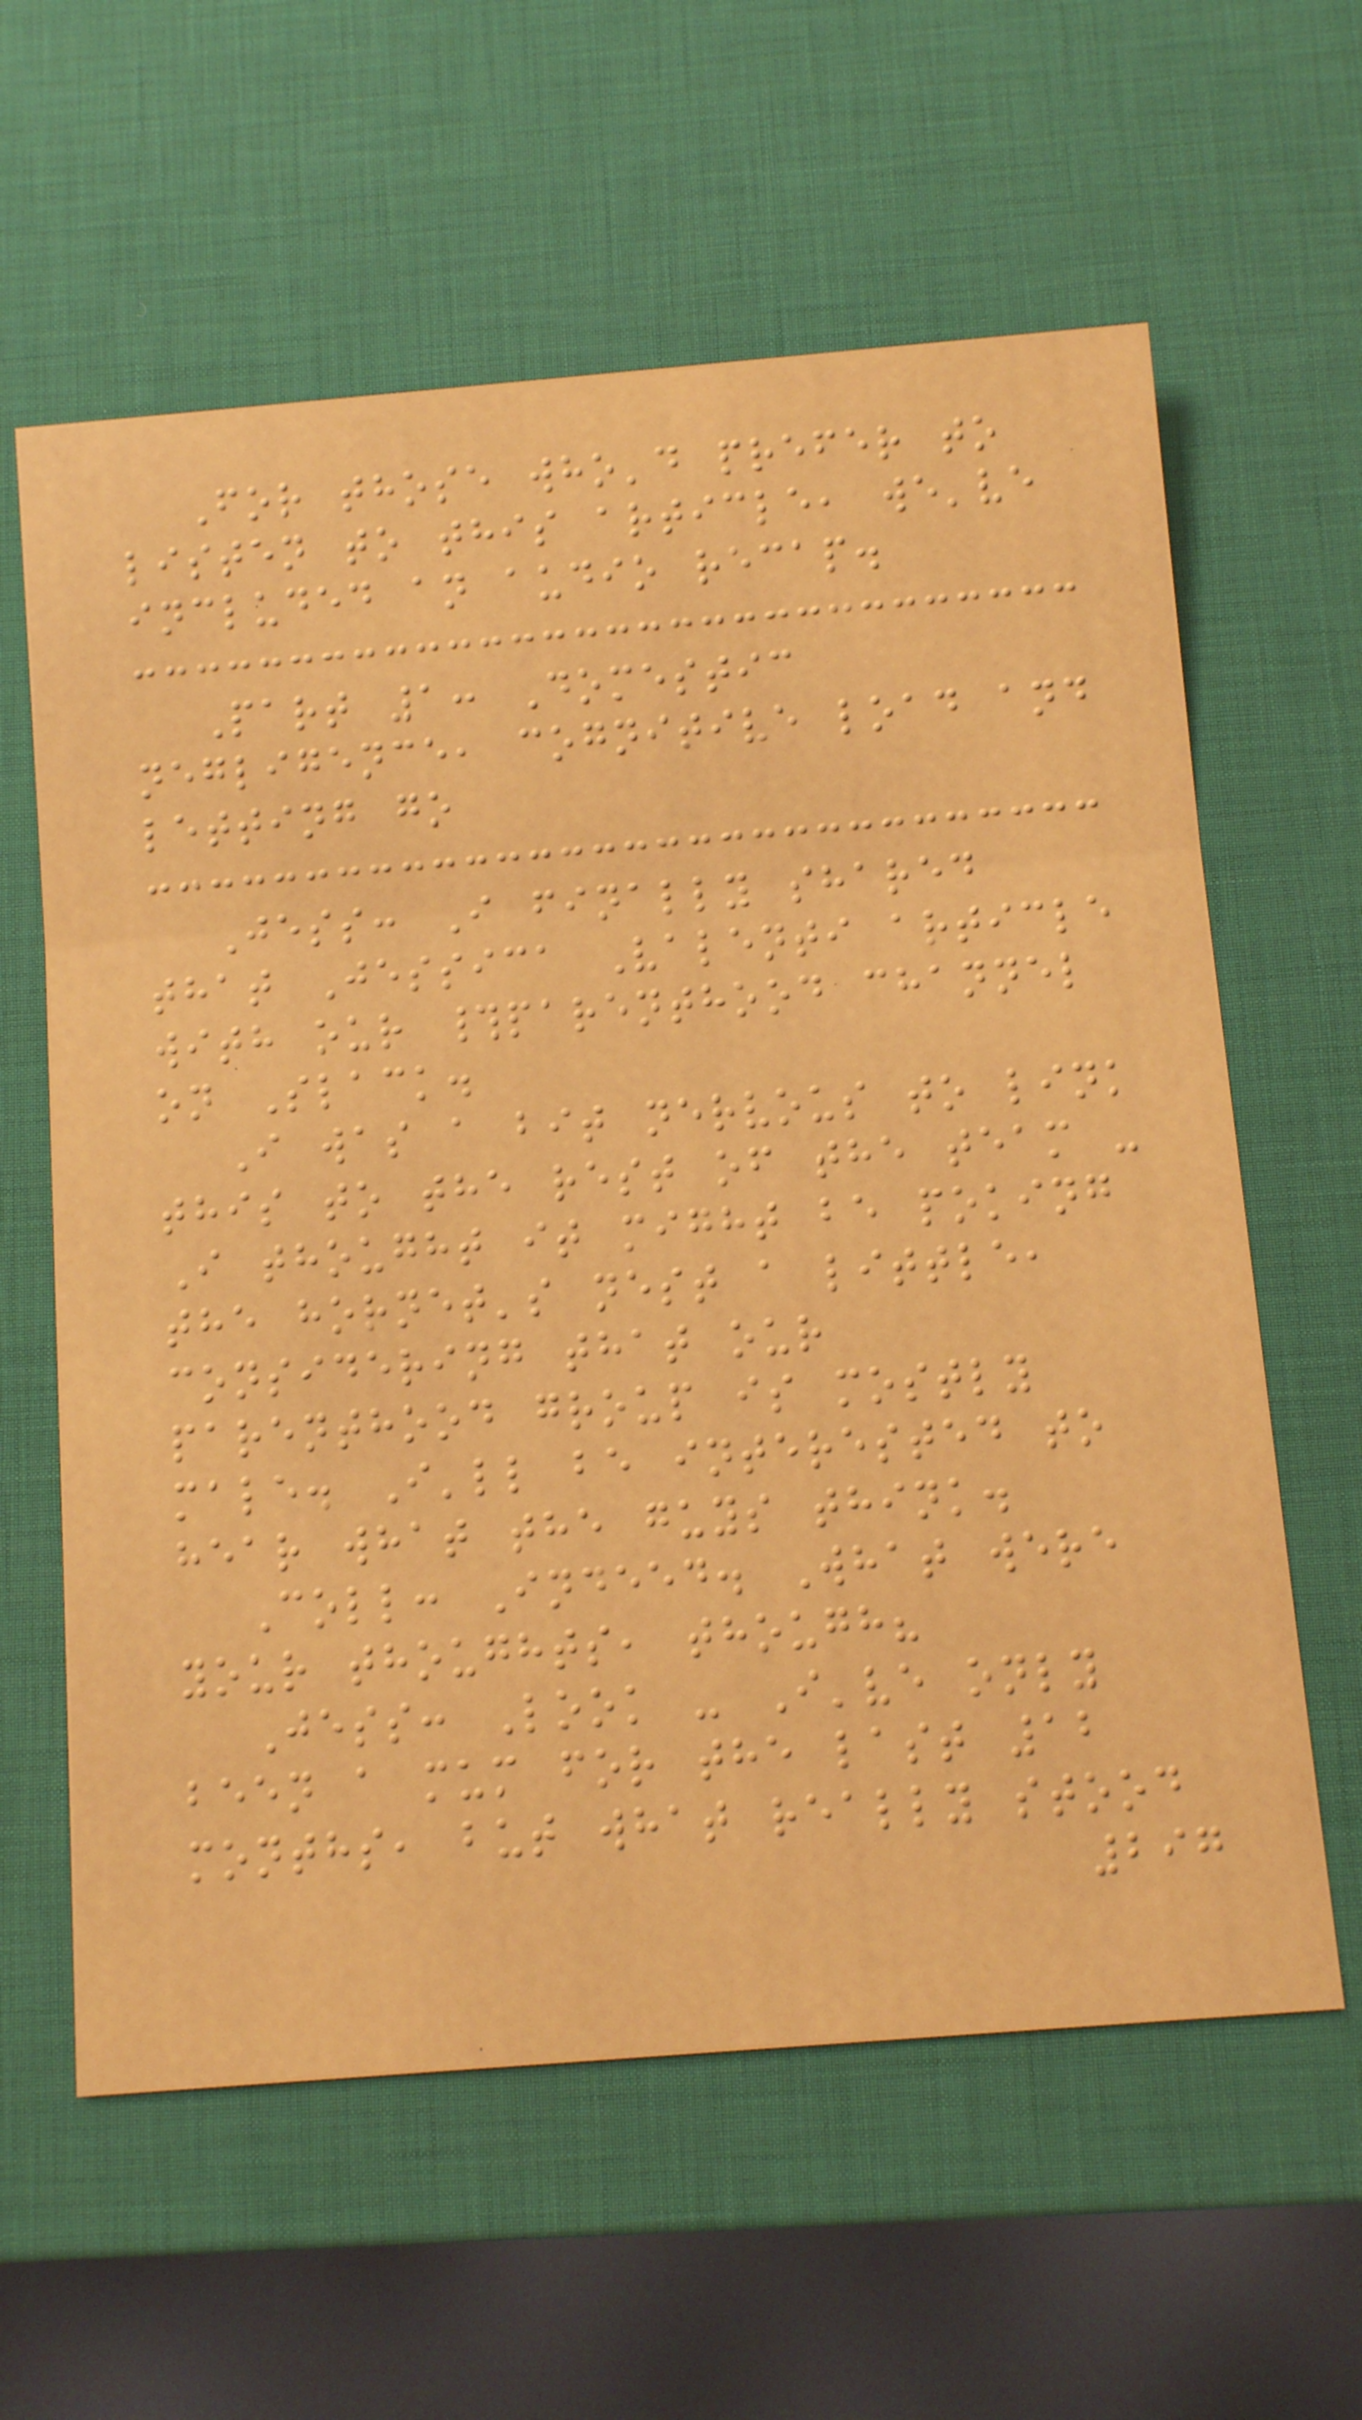For those who'd prefer to
listen to this article, we've
included an audio recap.
Part 1: Domestic
negligence, cognitive load and
letting go
Jess: I finally shared
that Jessica Valenti article
with our #parenthood channel
on Slack.
I was a bit nervous to link
this to the rest of the team -
I thought it might be poking
the hornet's nest a little,
considering that our
parenthood group is mostly
male. I'll be interested to
hear what the guys think.
Coll: Indeed. What were
your thoughts, though?
Jess: Look - I've only
been a mum for the last 12
months, but what really stood
297
